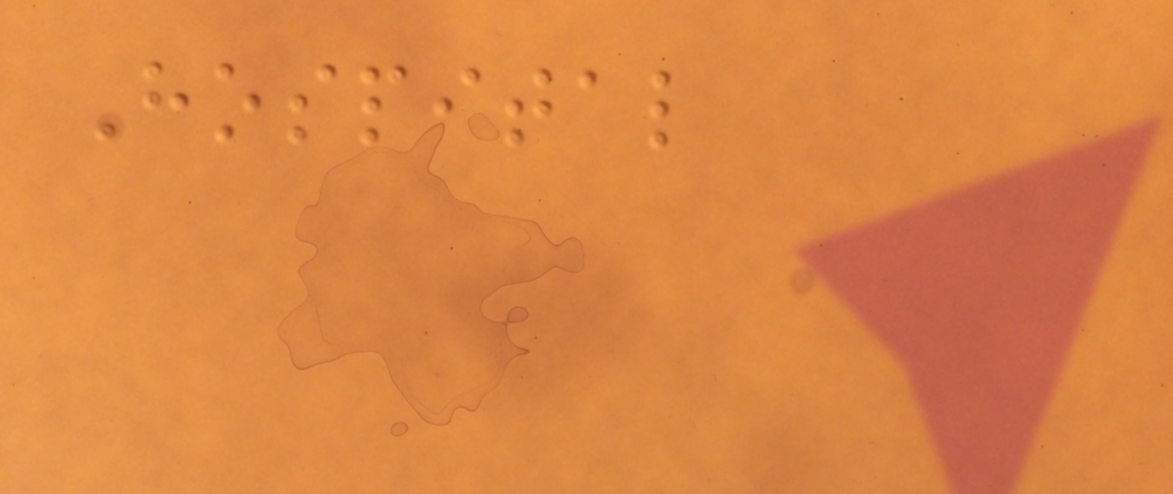Hospital
